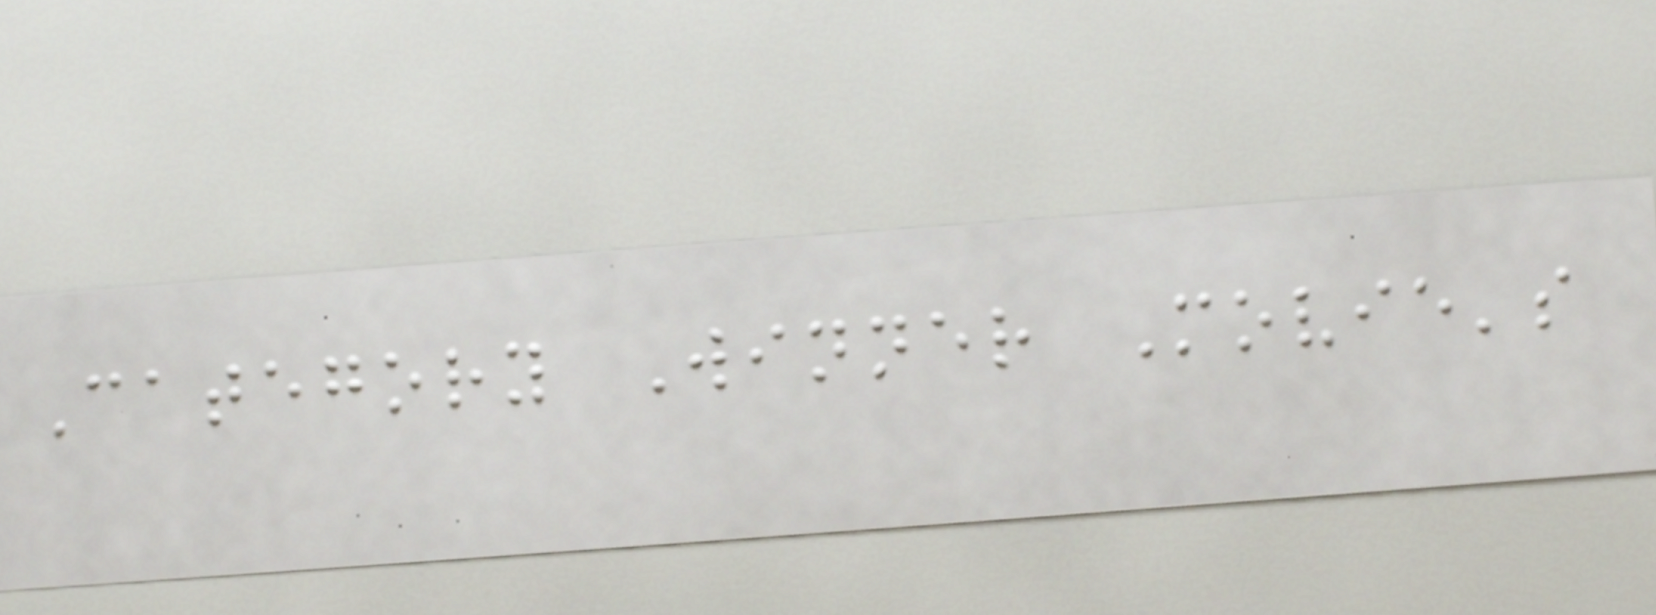Category Winner Movie's
